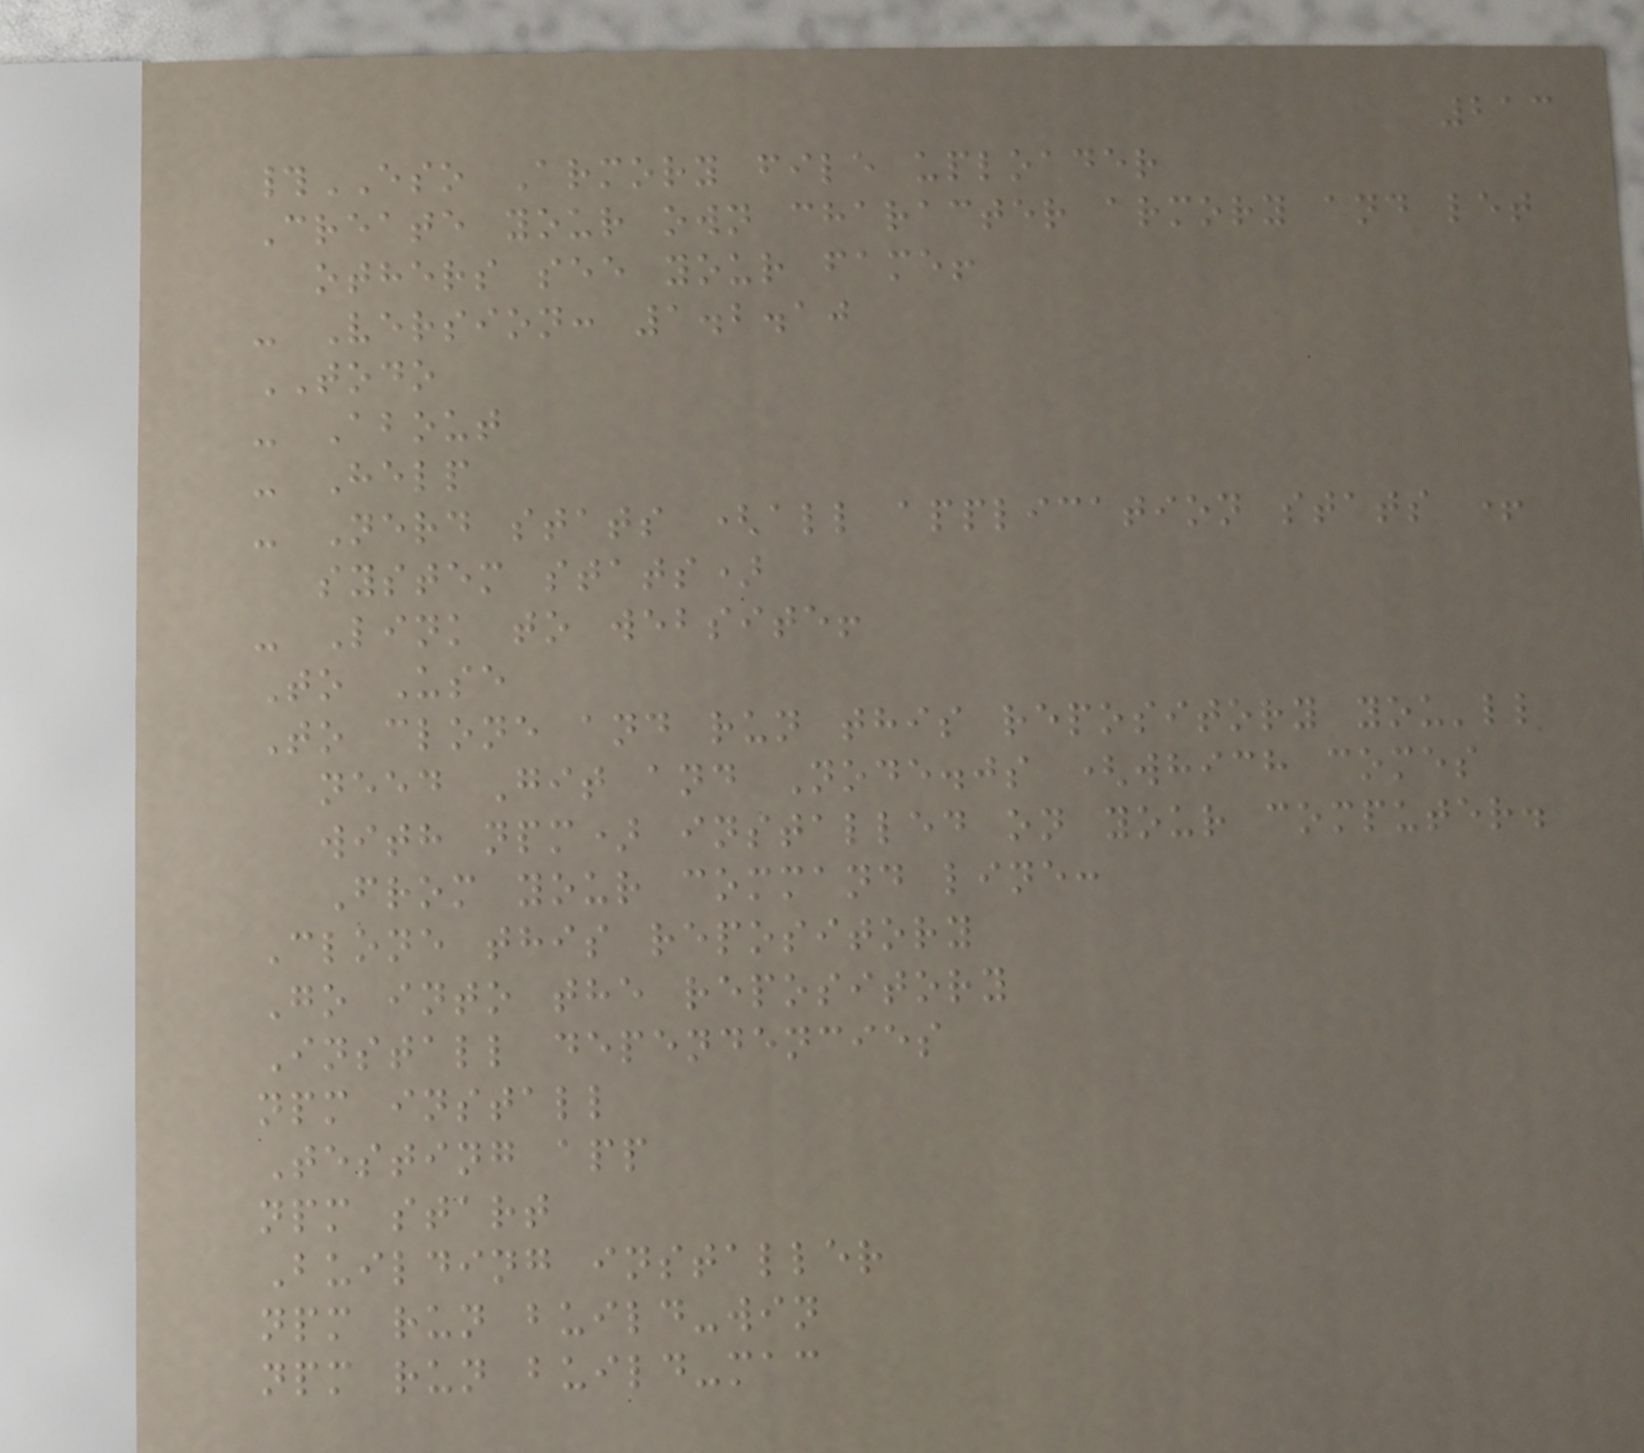213
#ESO Armory file uploader
Create your own character armory and let
others see your fame!
- Version: 1.2.10
TODO
- About
- Help
- Nerd stats (all application stats +
system stats)
- Link to website!
To Use
To clone and run this repository you'll
need Git and Node.js (which comes
with npm) installed on your computer.
From your command line:
Clone this repository
Go into the repository
Install dependencies
npm install
Testing app
npm start
Building installer
npm run build-win
npm run build-mac
